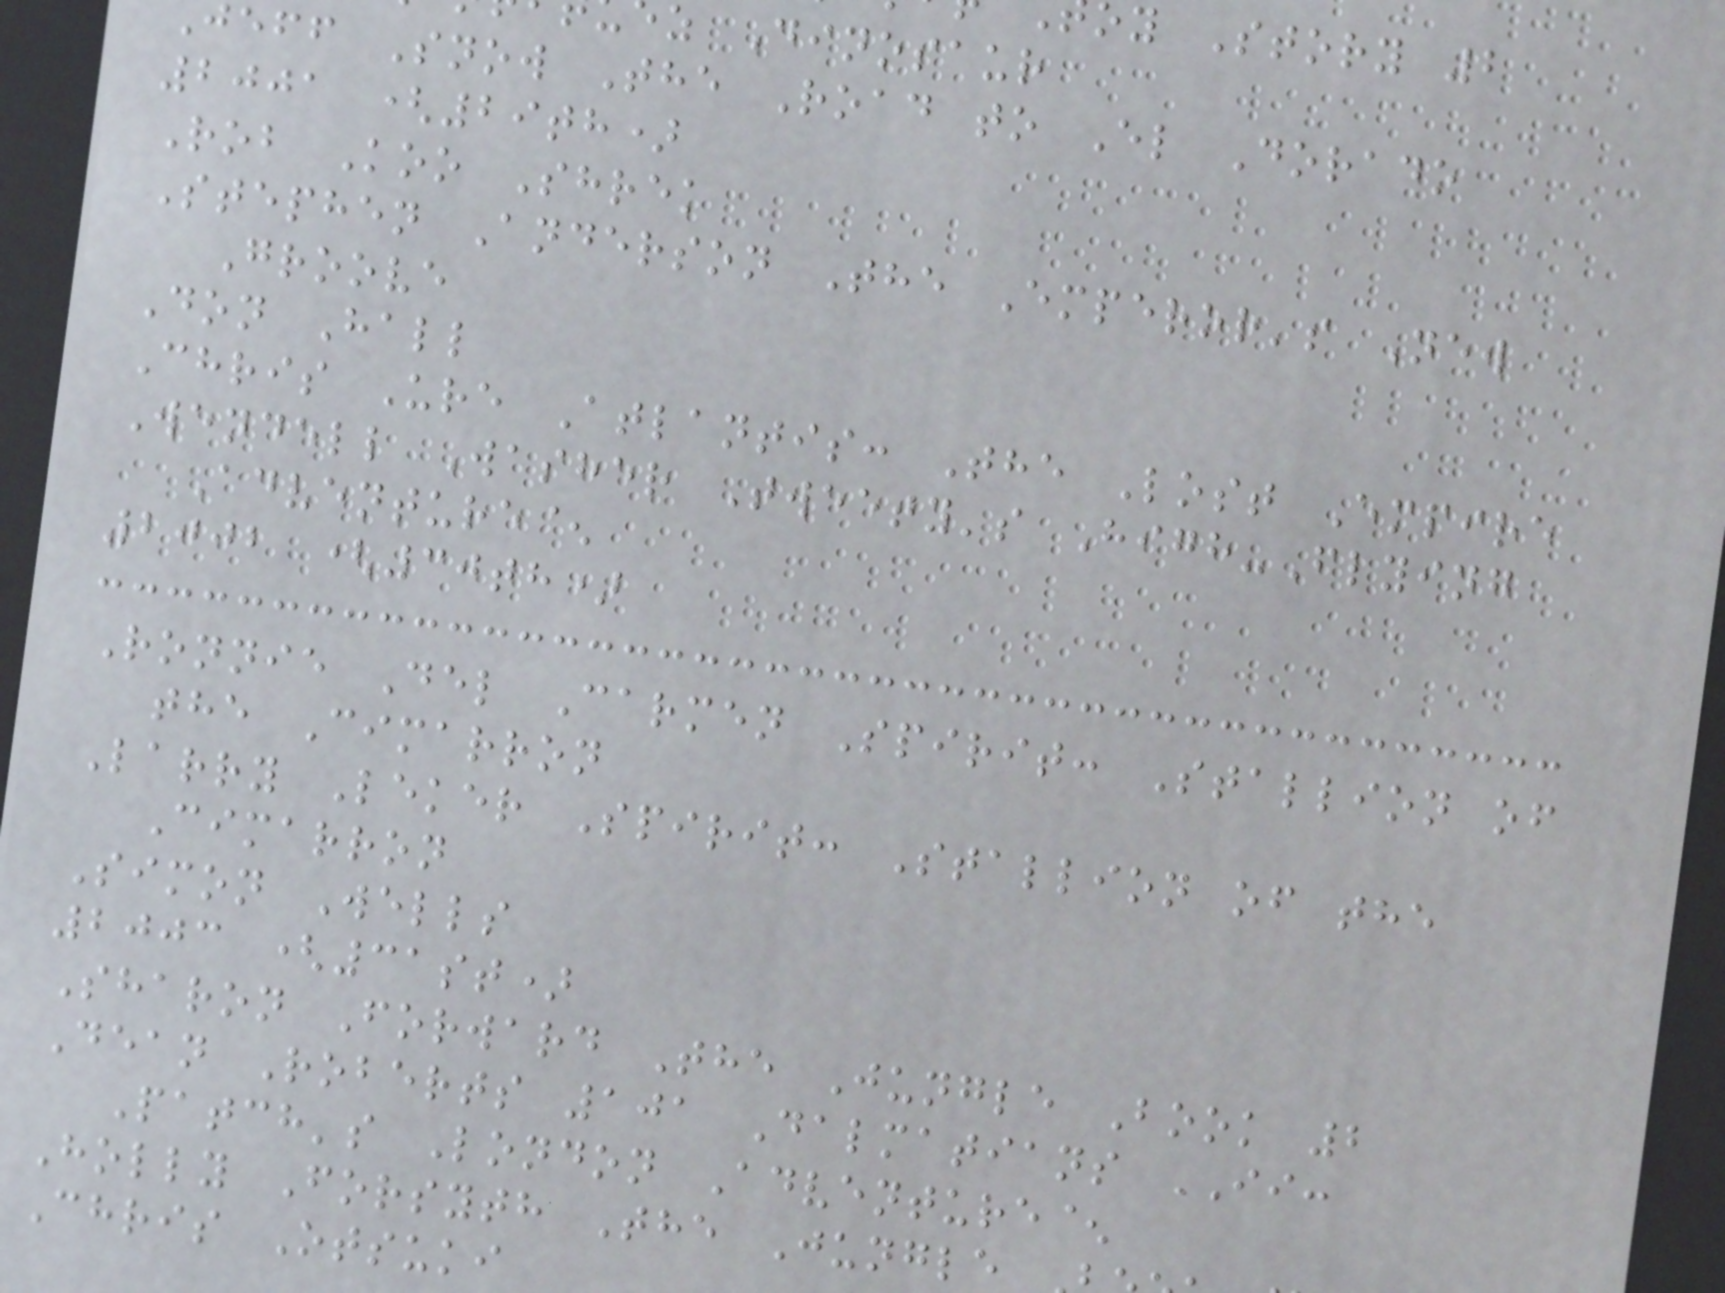oy Story 2
z Dinosaur
jeff Snow The Road to El Dorado
2001 (29th)
Rob Koo Shrek
Stephen Anderson The Emperor's New
Groove
Don Hall
Chris Ure Atlantis: The Lost Empire
Wendell Washer Tweety's High-Flying
Adventure^
2002 (30th)
Ronnie Del Carmen Spirit: Stallion of
the Cimarron
Larry Leker Spirit: Stallion of the
Cimarron
Simon Wells
2003 (31st)
Sharon Forward The Jungle Book 2
Dean Roberts 101 Dalmatians II:
Patch's London Adventure^
Holly Forsyth The Jungle
Chris Otsuki
